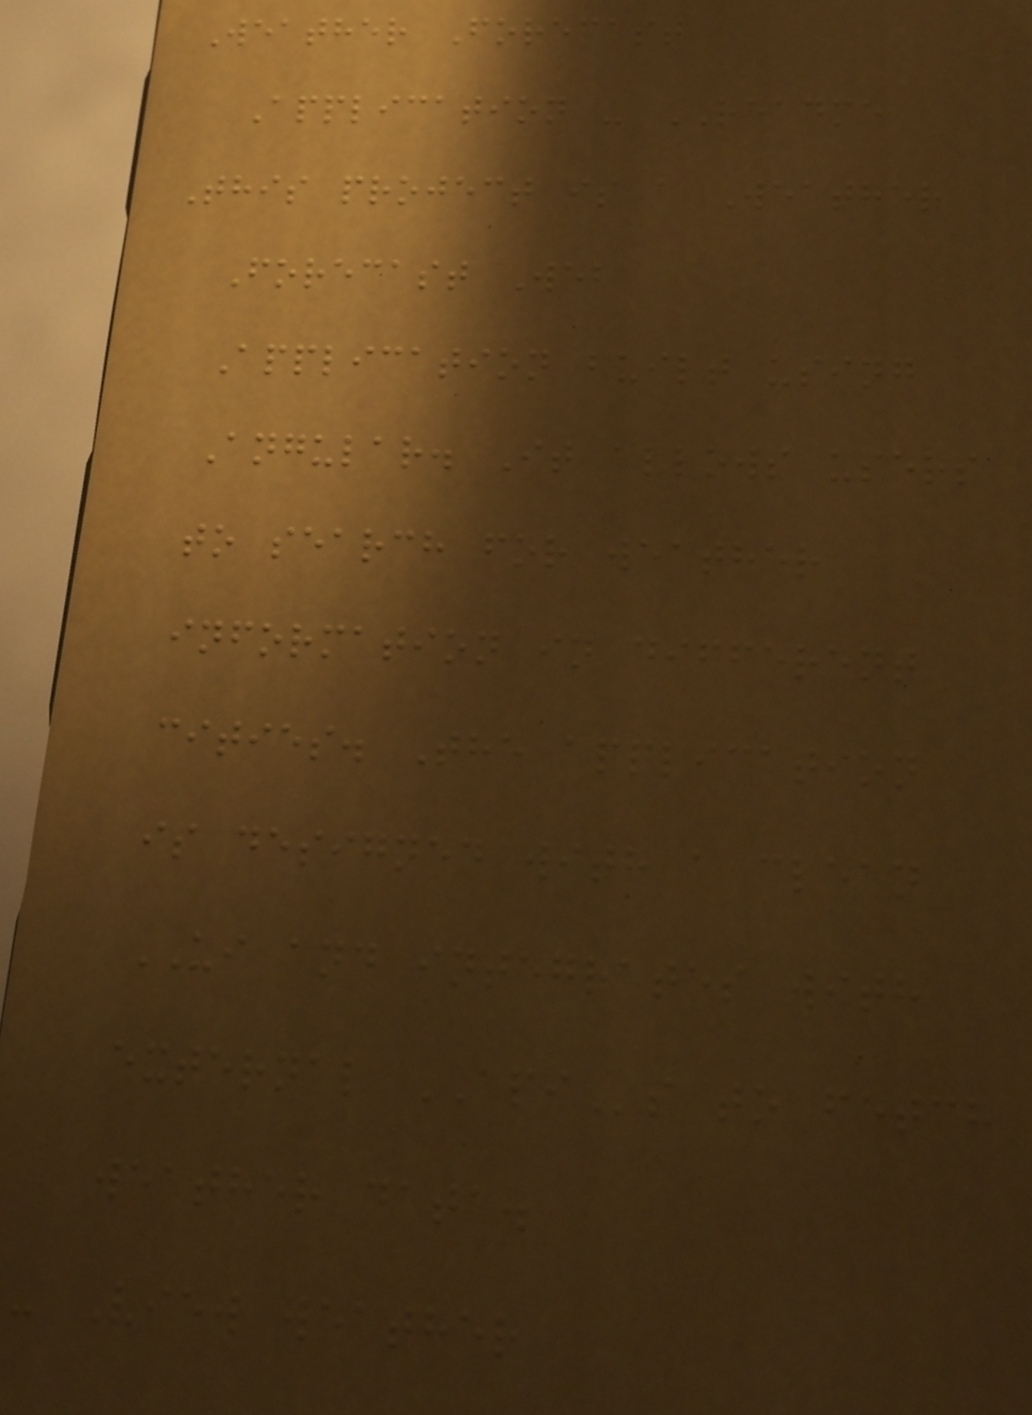Weather Forecast
Application - README
This project is a Weather
Forecast Web
Application built using
Angular. It allows users
to search for weather
information in different
cities. The application
is designed with a clean
UI and integrates with
external APIs to fetch
weather data.
- View weather
